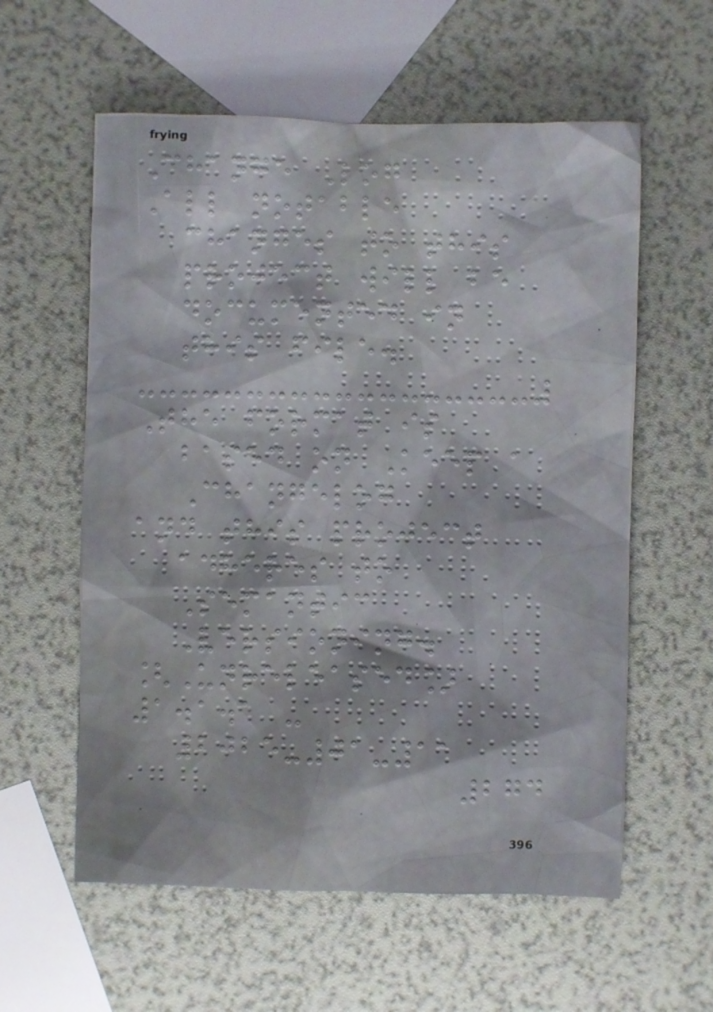Change Log
All notable
changes to this
project will be
documented in
this file.
The format is
based on Keep a
Changelog
and this project
adheres to
Semantic
Versioning.
[Unreleased]
1.1.1 -
2025-01-11
274
